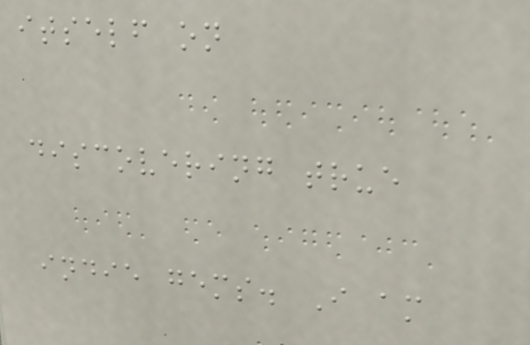itself on
discovering true
indie gems. I am
